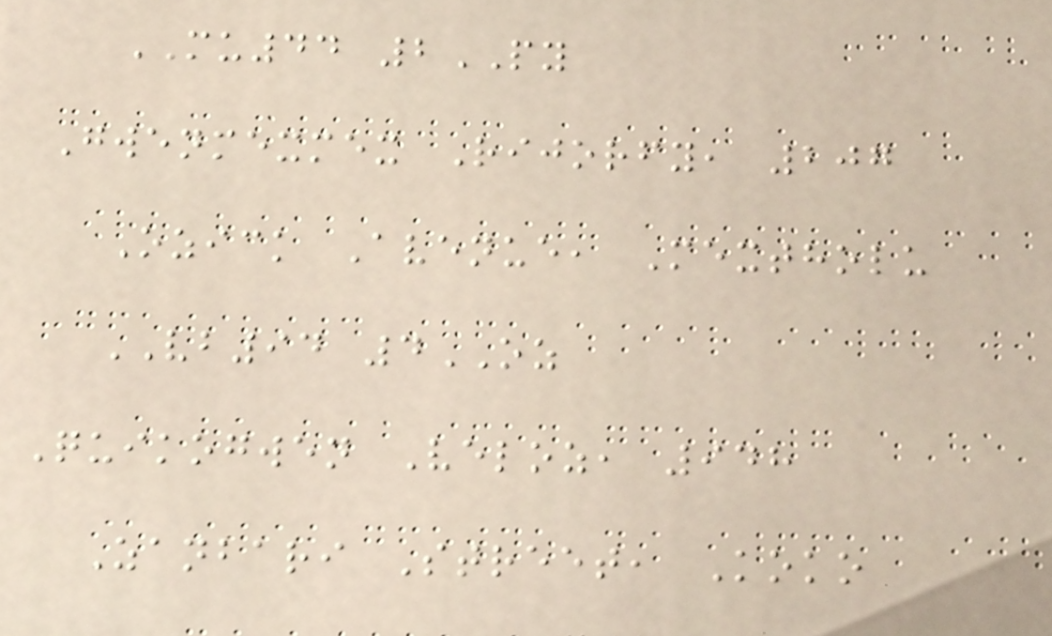MU44 2PY
Gwenmexmex Rijorfy, 207
Ozick Avenue, Mextholu
VB94 4OZ
Quikogwen Veloz, 948
Zanbari Street, Koko
